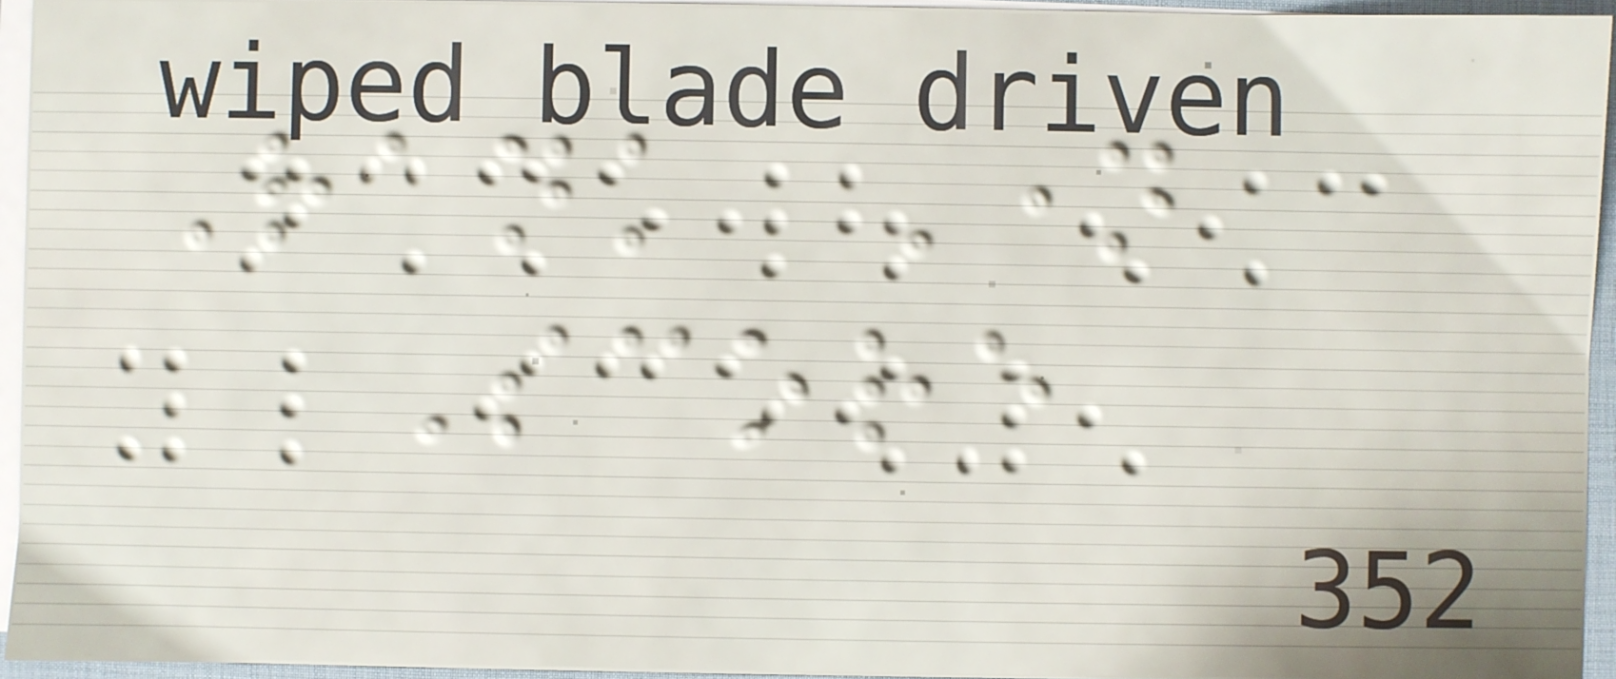Rank Name
Score
